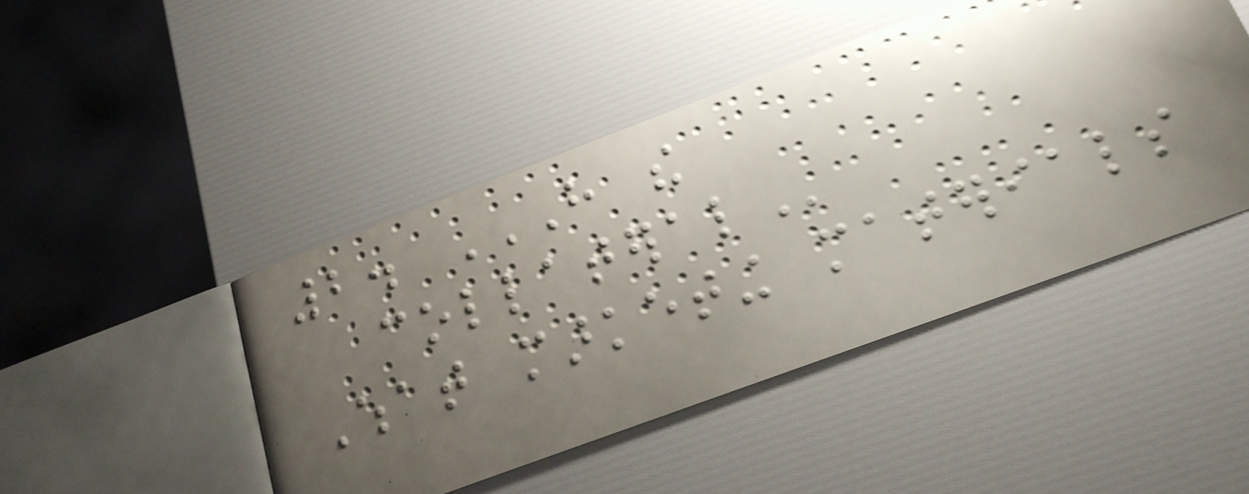2. HAVE THE
COLLATERAL
What marketing materials
